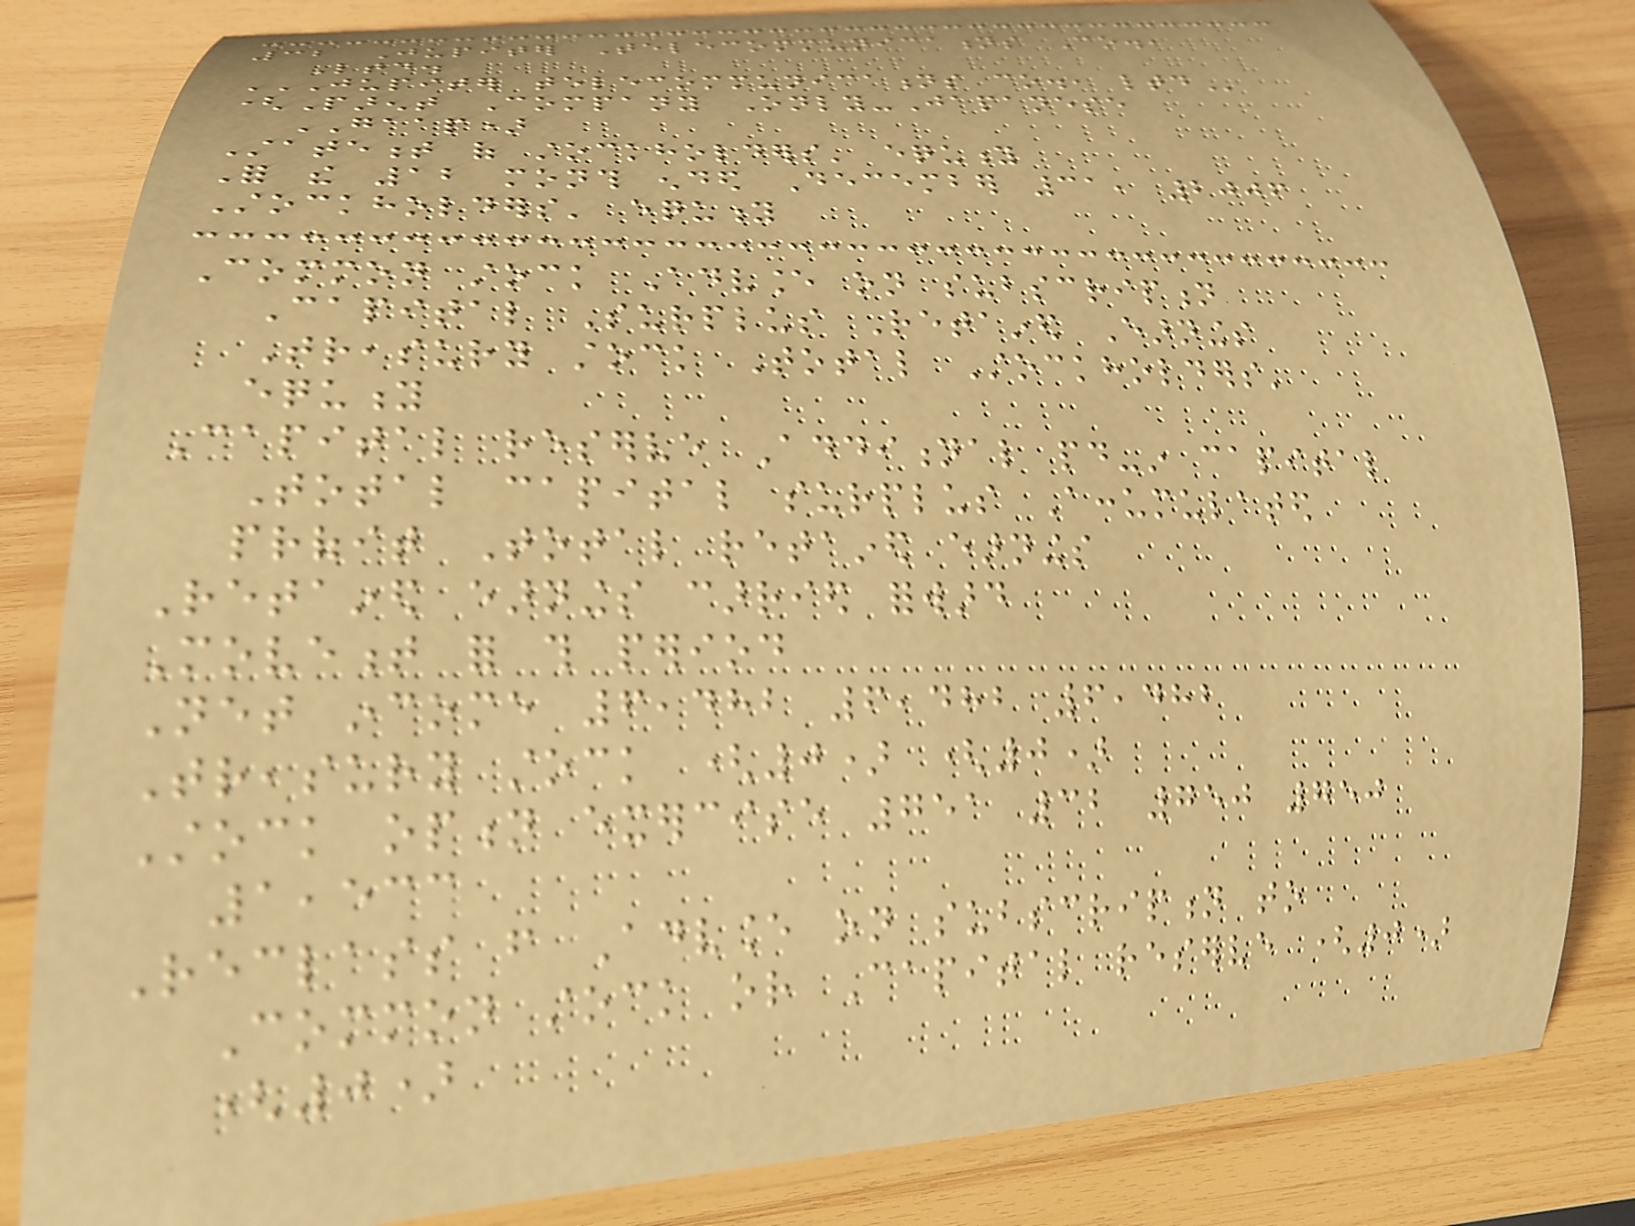32 Jupiter Telecommunications Co.,
Ltd.
JUPITER TELECOMMUNICATIONS CO., LTD
(Parent Company Only-Japanese
GAAP)
Statement of stockholders' equity
For the 12 month ended December 31, 2006
Stockholders' equity
Common stock Advance on subscription
Capital Surplus Retained Earnings
Treasury stock Total Stockholders'
equity
Capital reserve Additional paid-in capital
Total capital surplus Accumulated
profit Total retained earnings
Retained earnings carried forward
Movement for this period
Net income 6,482 6,482 6,482
Treasury stock (0) (0)
Stock option exercise 751 32 750 750
1,533
Reclass from Advance on subscription to
Common stock or Capital reserve (0)
(0)
